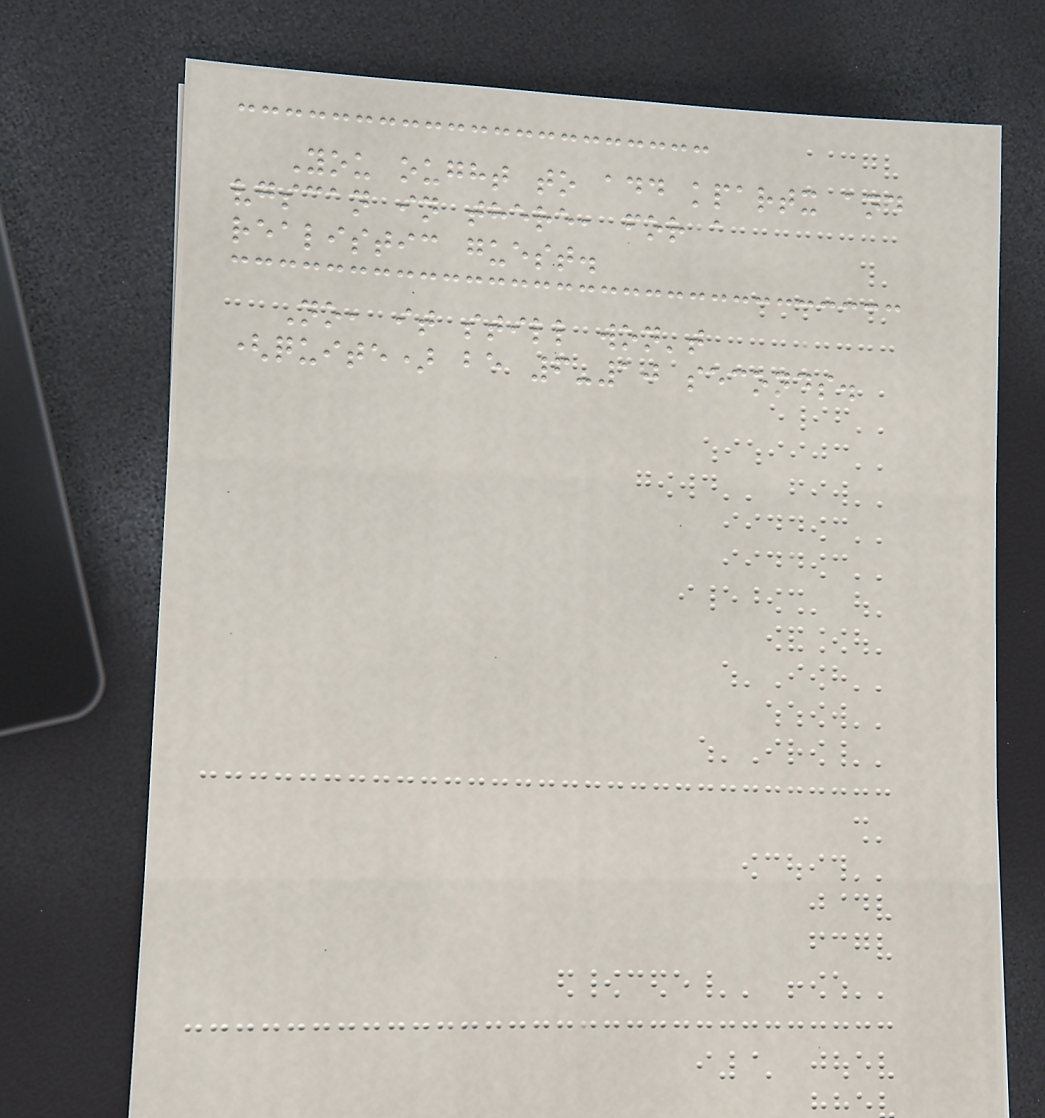You ought to add kpartx and
vgscan in there, for a
realistic guest.
No, it still won't
(quite) be 6-10 seconds.
